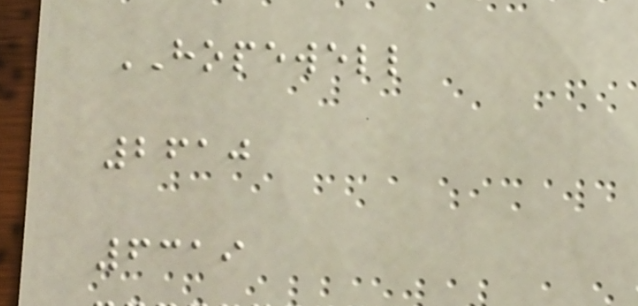HOPEWELL
2610
6319
